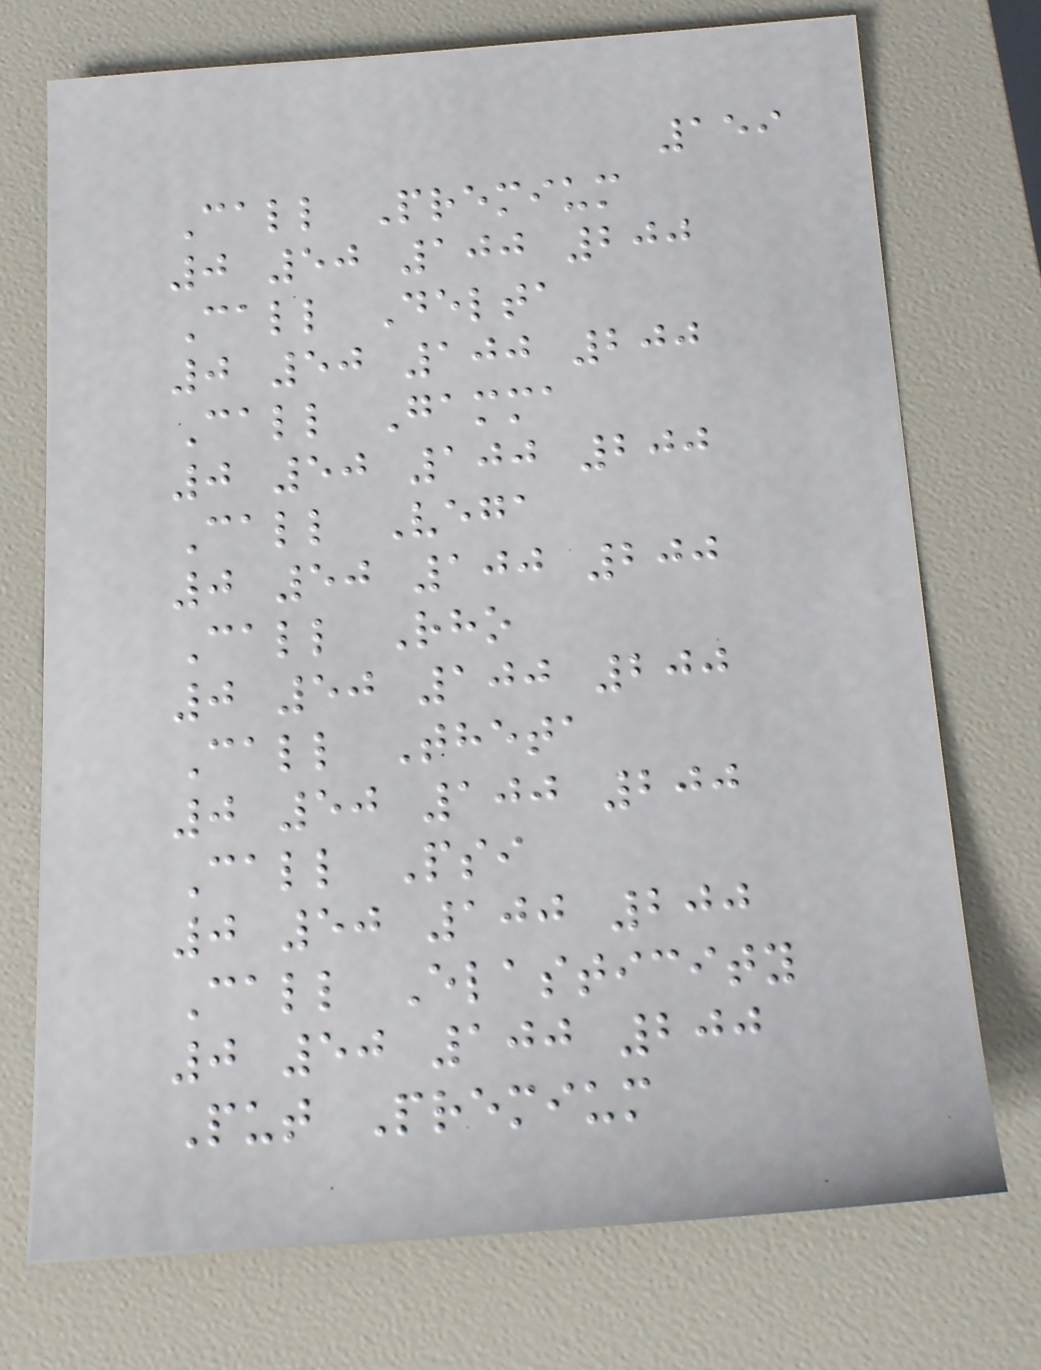159
Call Premium
0 50 100 200
Call Delta
0 50 100 200
Call Gamma
0 50 100 200
Call Vega
0 50 100 200
Call Rho
0 50 100 200
Call Theta
0 50 100 200
Call Psi
0 50 100 200
Call Elasticity
0 50 100 200
Put Premium
